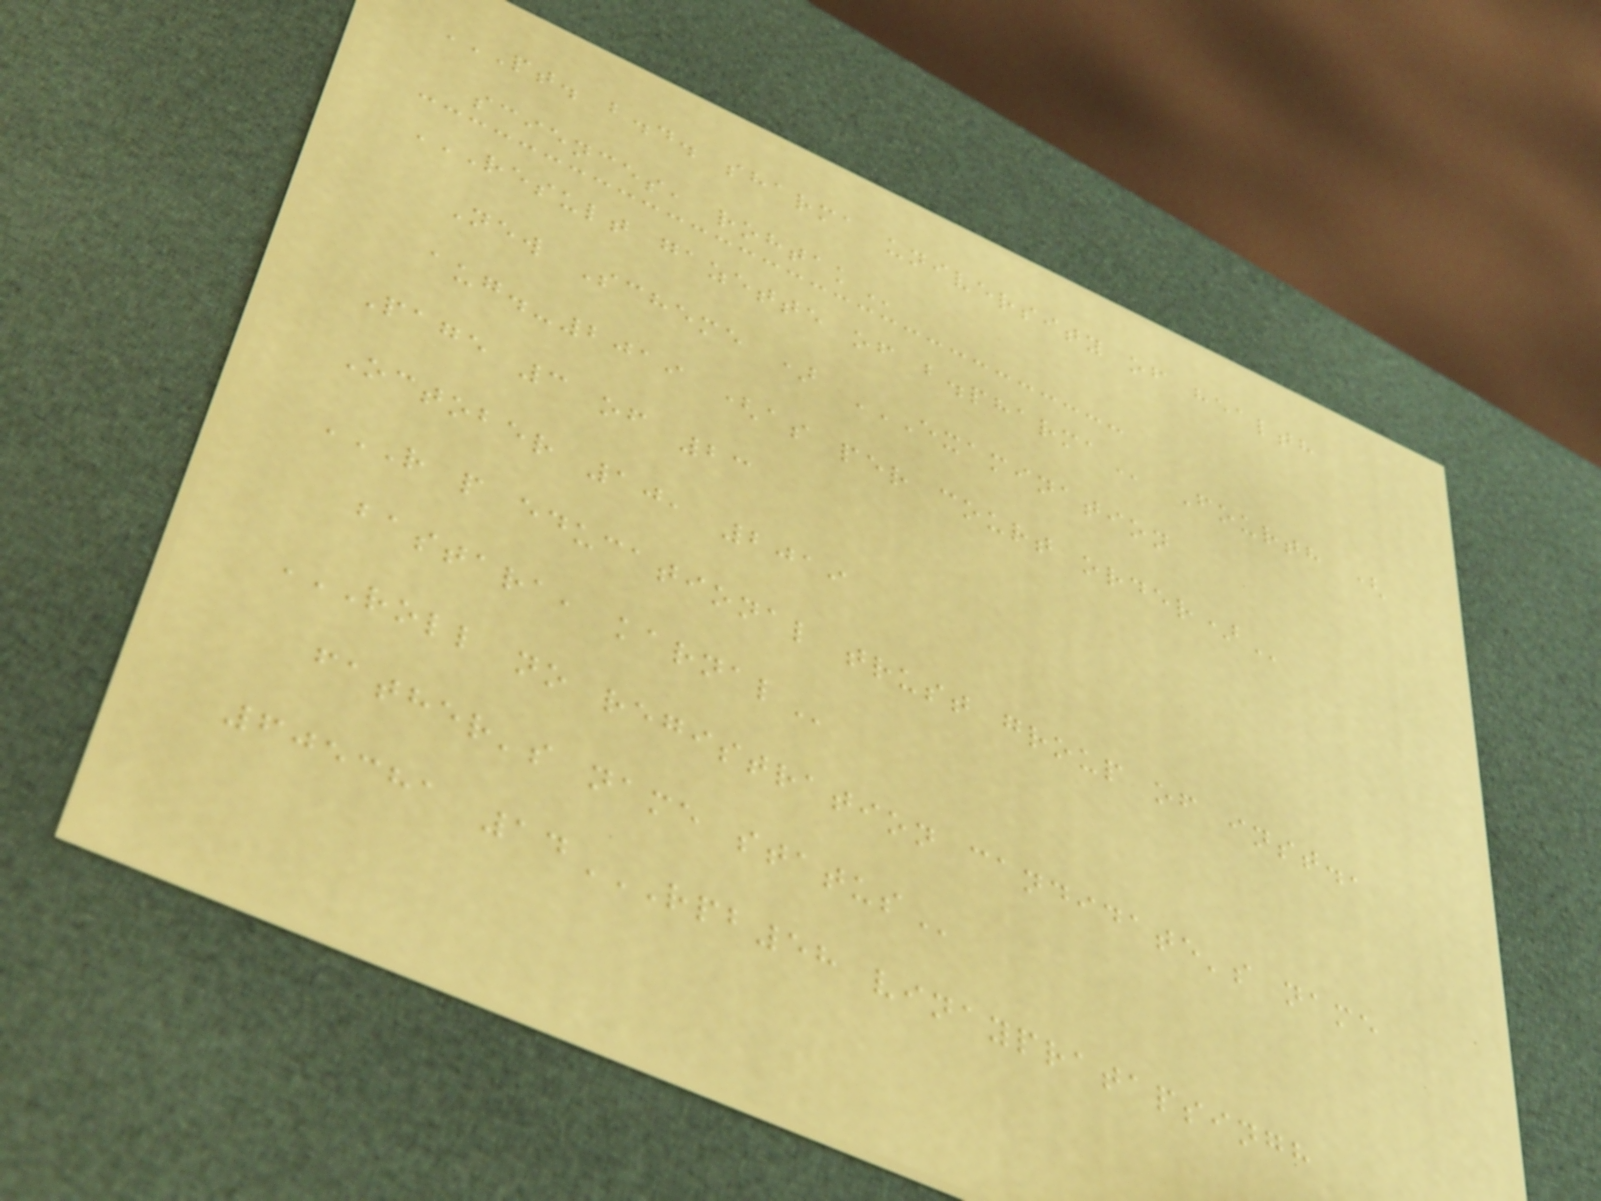PT. B.D. SHARMA UNIVERSITY OF HEALTH
SCIENCES, ROHTAK
RESULT GAZETTE OF B.PHARMA Fourth (
New Scheme ) EXAMINATION
AUG.-2019 (AS PER COURT ORDER)
Page 3 of 23
October 10, 2019
R P EDUCATIONAL TRUST GROUP OF INST.,
BASTARA, KARNAL
ROLL NO REGISTRATION CANDIDATE'S NAME
FATHER'S NAME STATUS
605381 14RPB58 VINAYPRATAPSINGH
